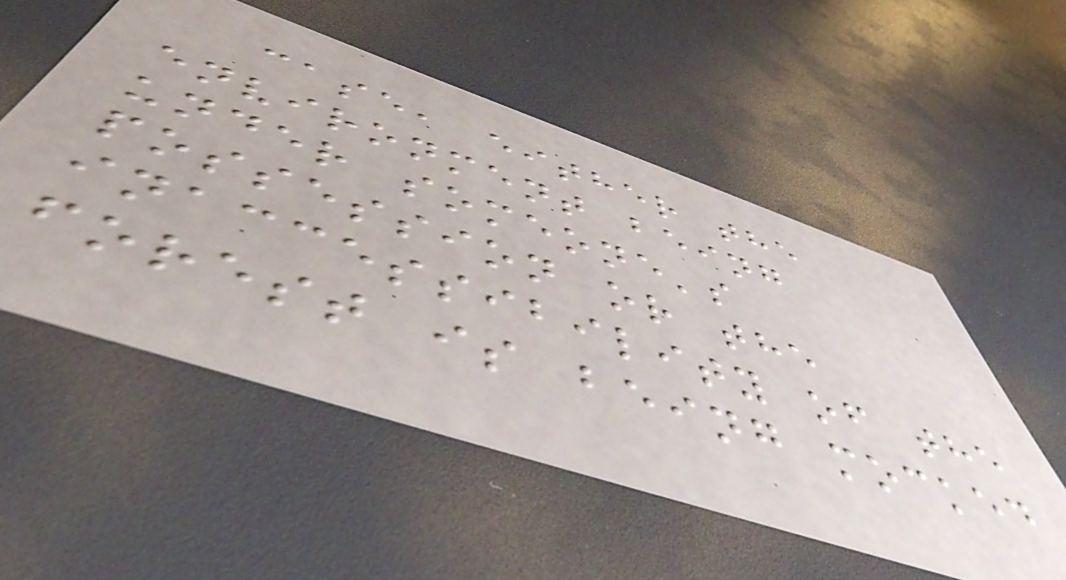case, either the
environment being
under someone's
possession or the
inaccessibility of the
forest is being mocked
